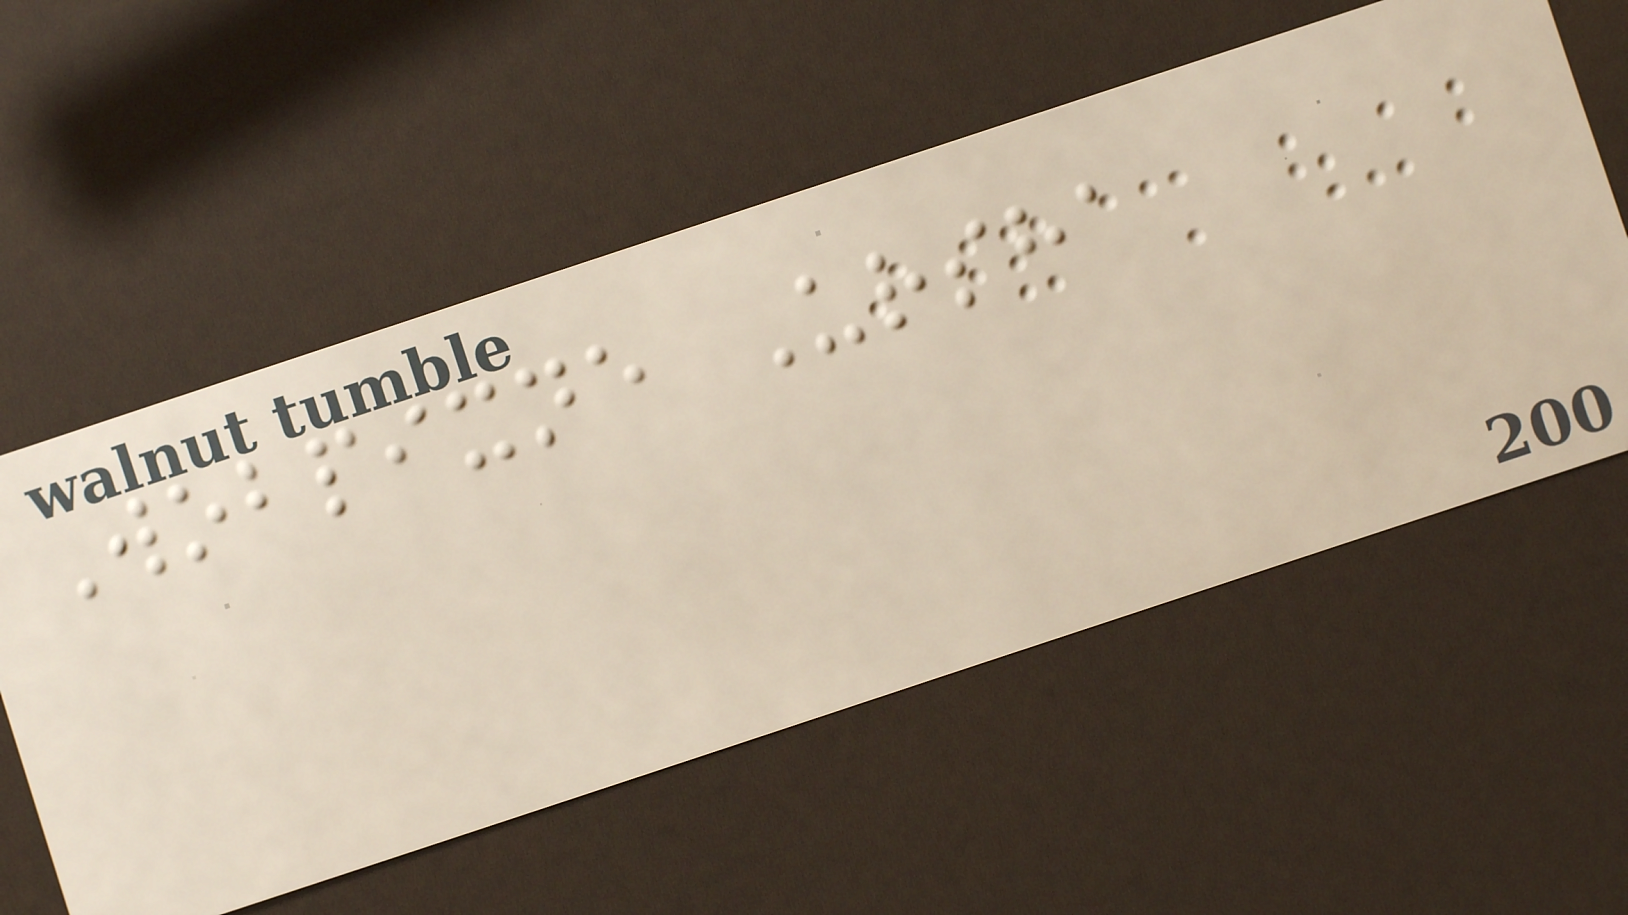Wobpixne Ursha
